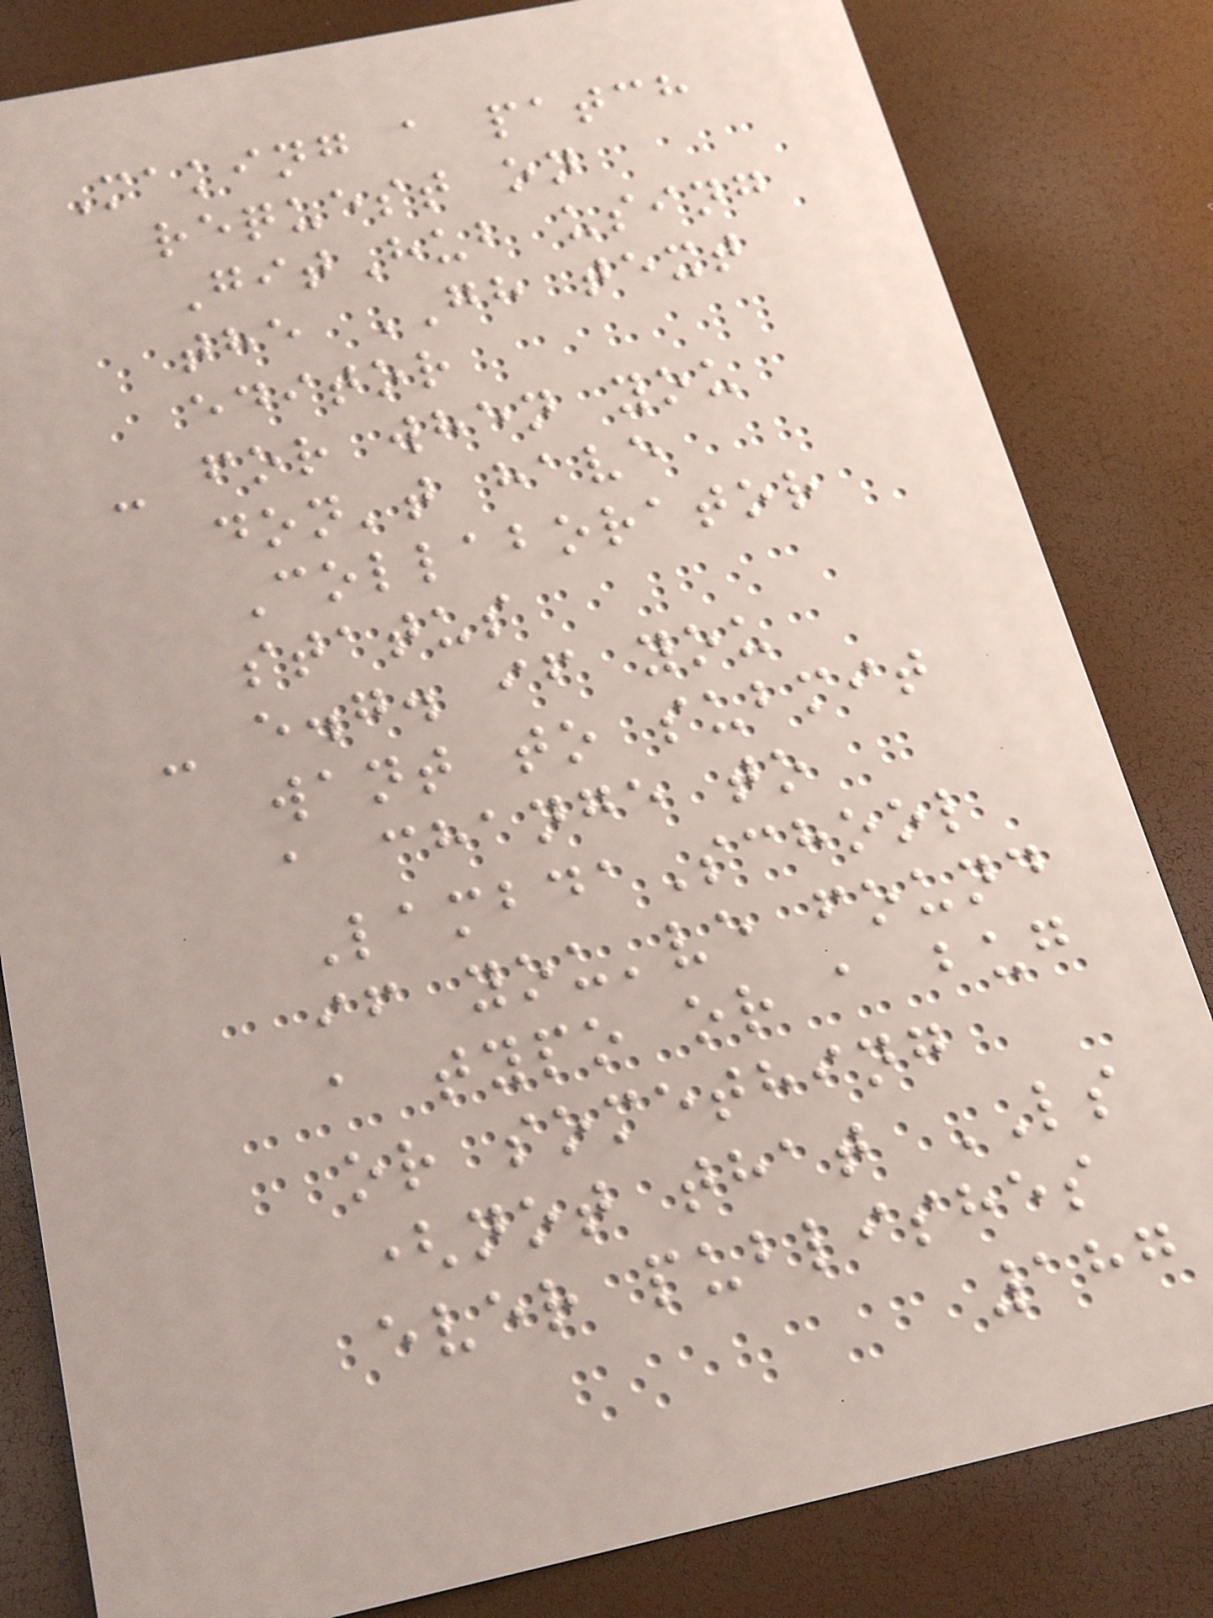Making a patch
request on
GitHub using
the GH text
editor
- for when you
don't have
Collaborator
status
- e.g. if you
want to submit
a change to
LambdaSchool
if you've found
a typo or a bug
or something
(not that LS
ever publishes
187
